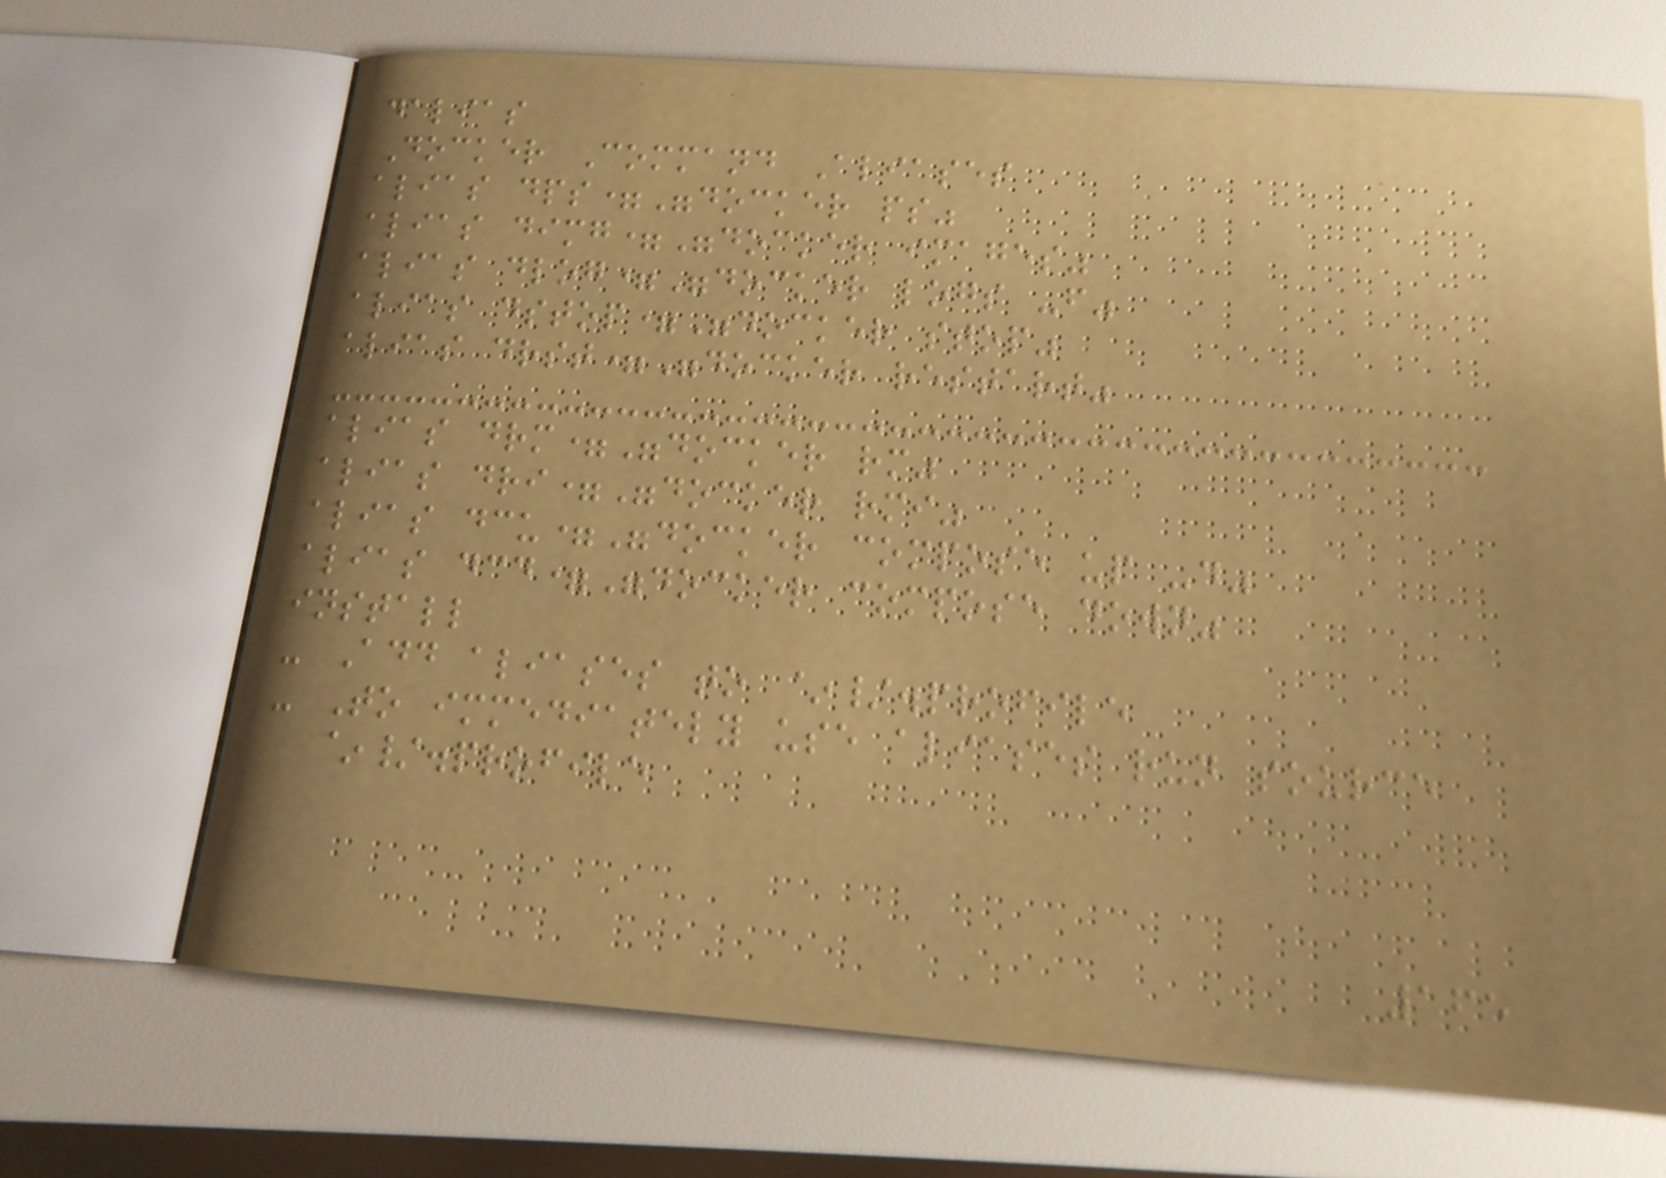dalias
Docker Command Aliases
alias dps="docker ps"
alias dimg="docker images"
alias dlog="docker logs -f"
alias dstop="docker stop"
alias drst="docker restart"
alias drm="docker rm"
alias dri="docker rmi"
alias dcu="docker compose up -d"
alias dcd="docker compose down"
install
- Add aliases to ~/.profile
- To immediately use aliases run source
~/.profile
165
